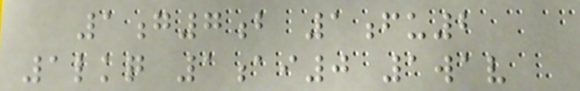1g7b 1fu2
1lkq 1ai0 1wav
